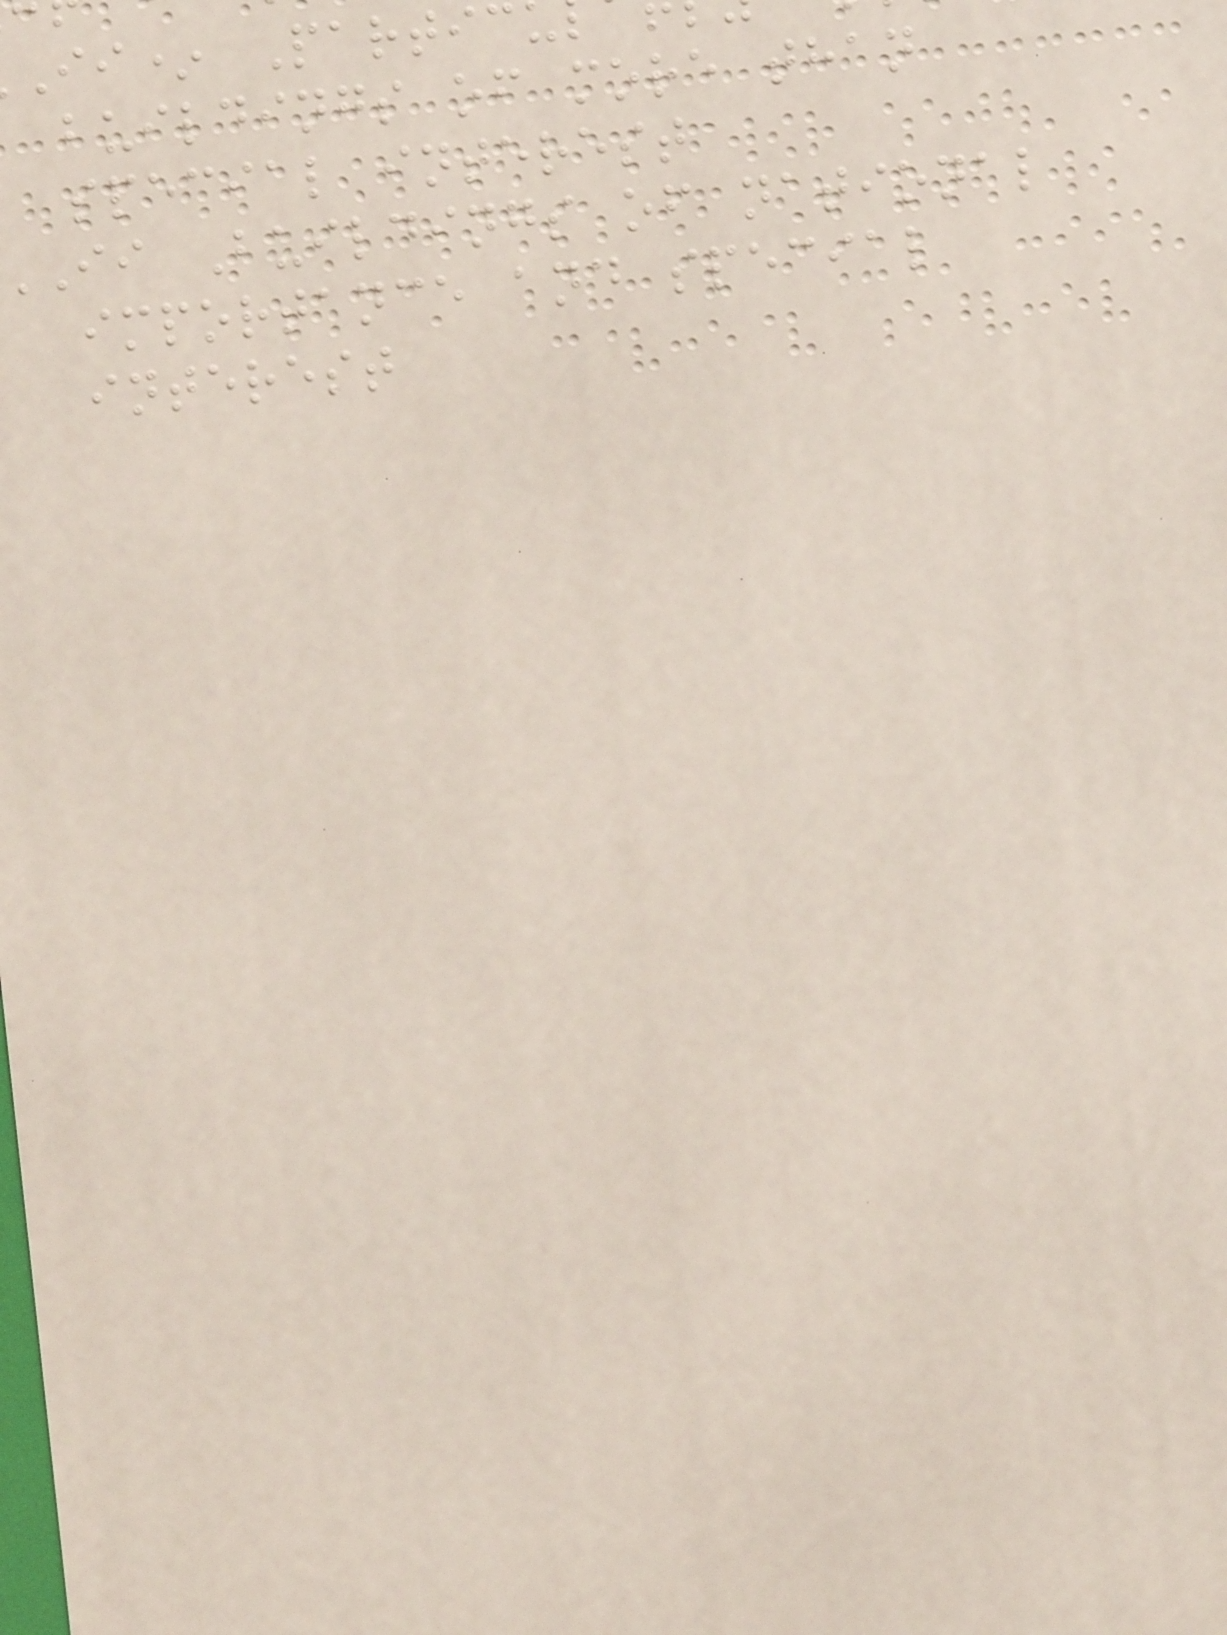ii* Partic
buildings of more than
special interest
ii Buildings of national
importance and special
interest
